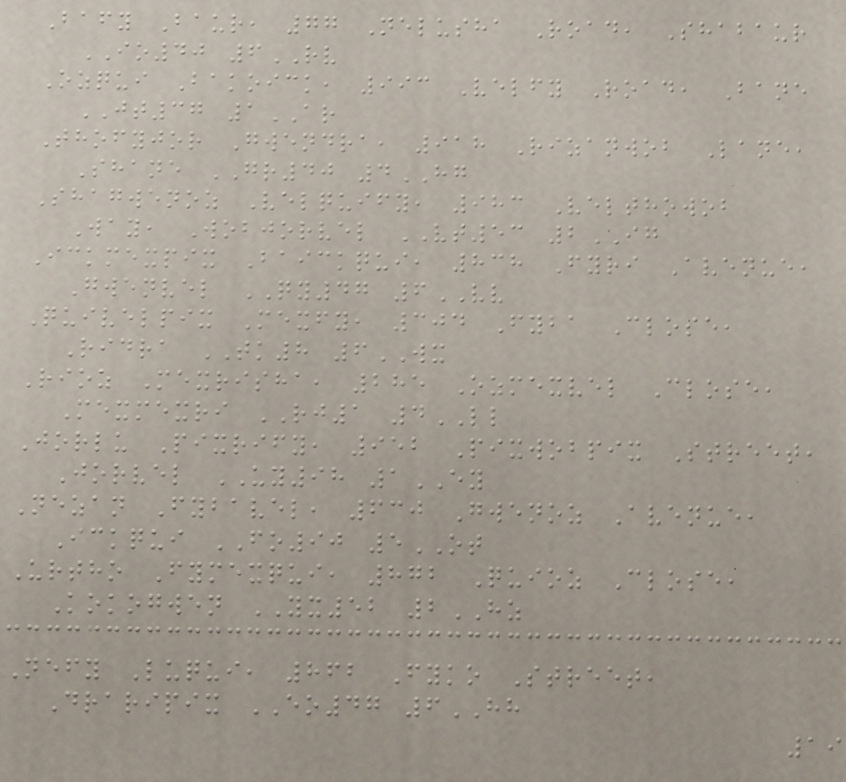Bafy Baur, 77 Nelusha Road, Shabaur
IO40 6RV
Ozqui Bakoick, 993 Velfy Road, Bane
JT37 1AR
Thofyjor Gwendra, 918 Rizanwob Lane,
Shane GR40 4HG
Shagwenoz Velquify, 983 Velthowob
Way, Wobjorvel VT53 2IG
Ickmexpix Baickqui, 838 Fyri Avenue,
Gwenvel QY47 6VV
Quivelpix Mexfy, 304 Fyba Close,
Ridra TK8 6WX
Rioz Mexrisha, 285 Ozmexvel Close,
Mexmexri RJ1 4LL
Jorlu Pixrify, 952 Pixwobpix Street,
Jorvel UY98 1EY
Nezan Fybavel, 630 Gwenoz Avenue,
Ickqui FO90 5OT
Urtho Fymexqui, 872 Quioz Close,
Kokogwen YX52 2HZ
Nefy Luqui, 862 Fyko Street,
Draripix EO47 6HH
19
